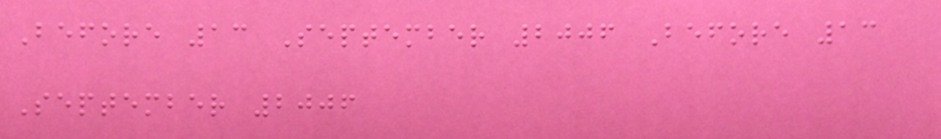Before 13 September 2006 Before 13
September 2006
